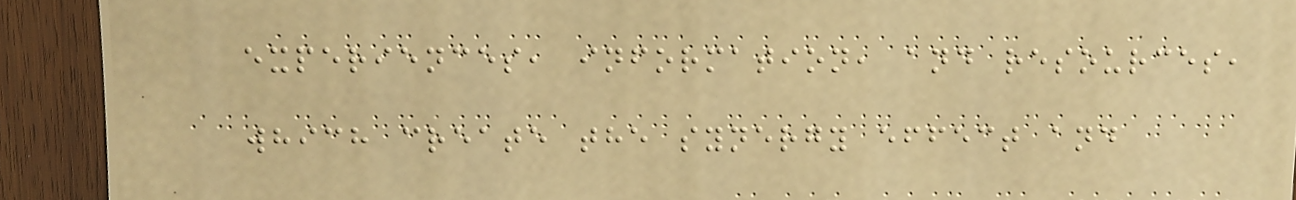experiences, information, and resources,
which create the synergy effect and
